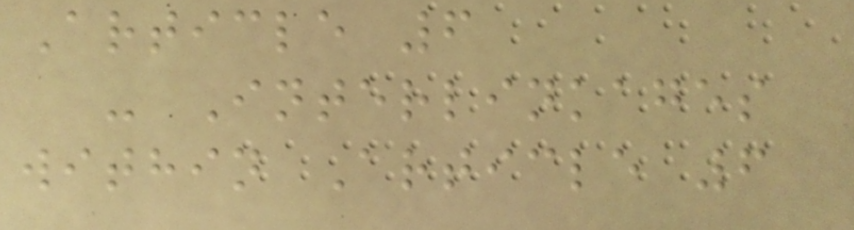Article 6
- Interlinkages
within Article 6
